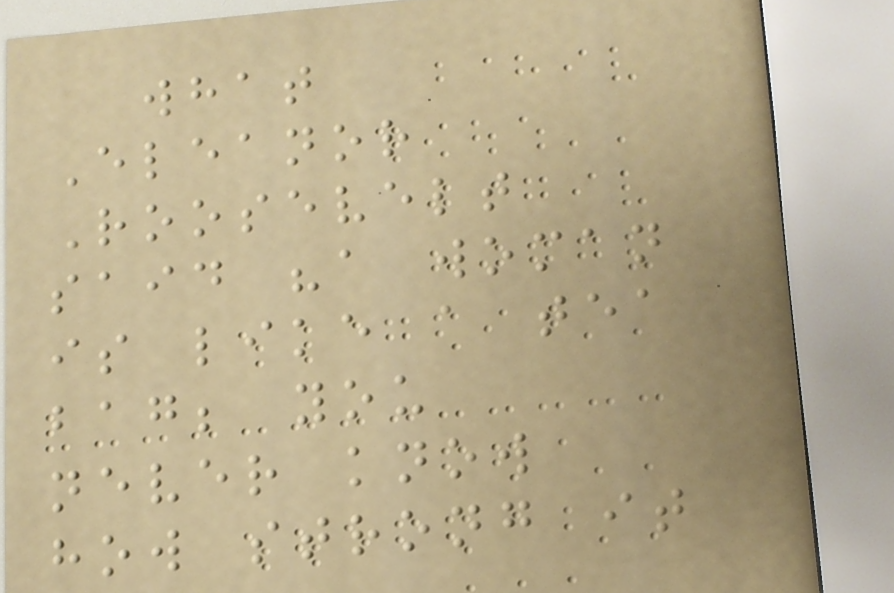what
Eleanor
Roosevelt
said "a woman
is like a tea
bag; you
never know
how strong it
